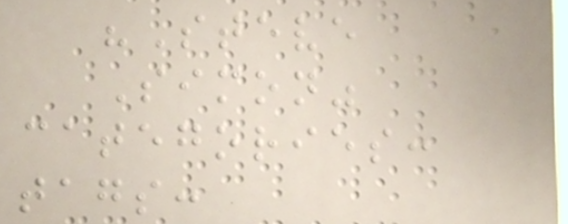"Steve
Simon"
categories:
tags:
